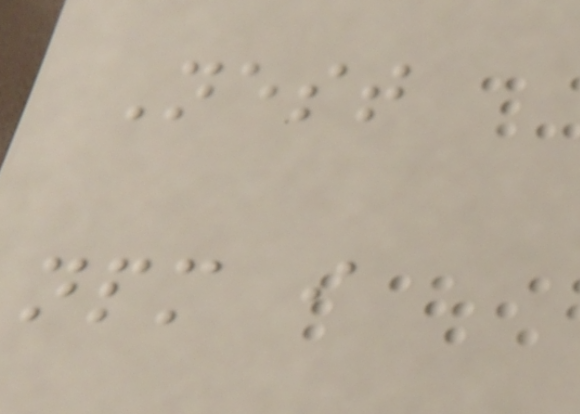Nest
npm i
